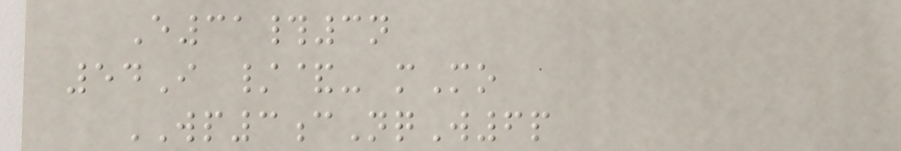E31#3n
54I /&- mMo
WP3cNqW6p
